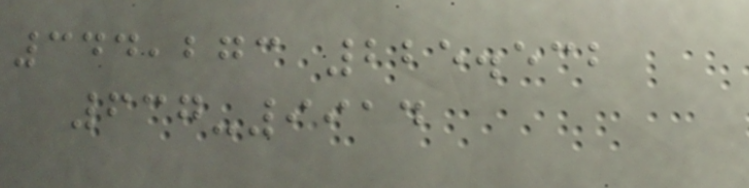344,273 225.532
637-9914
